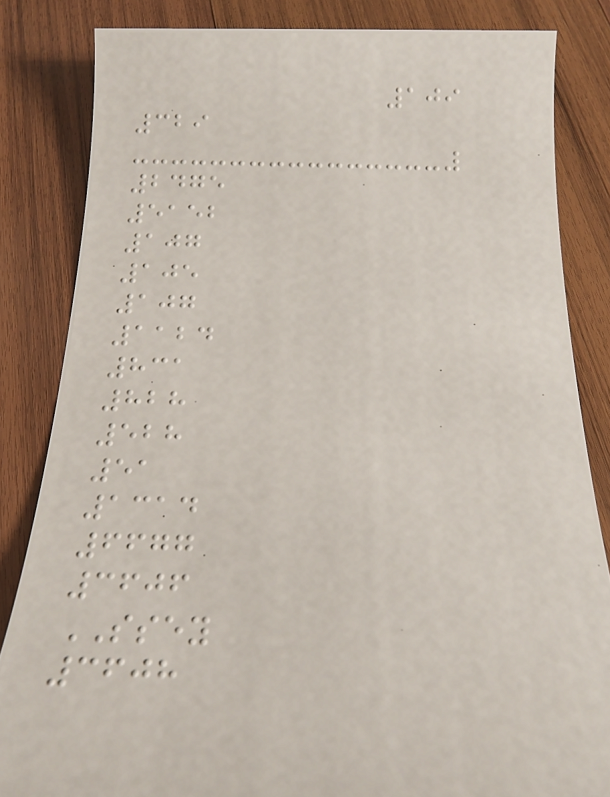109
329
2475
5152
107
105
107
1124
831
828
528
51
1314
6677
3606
SSEY
3608
